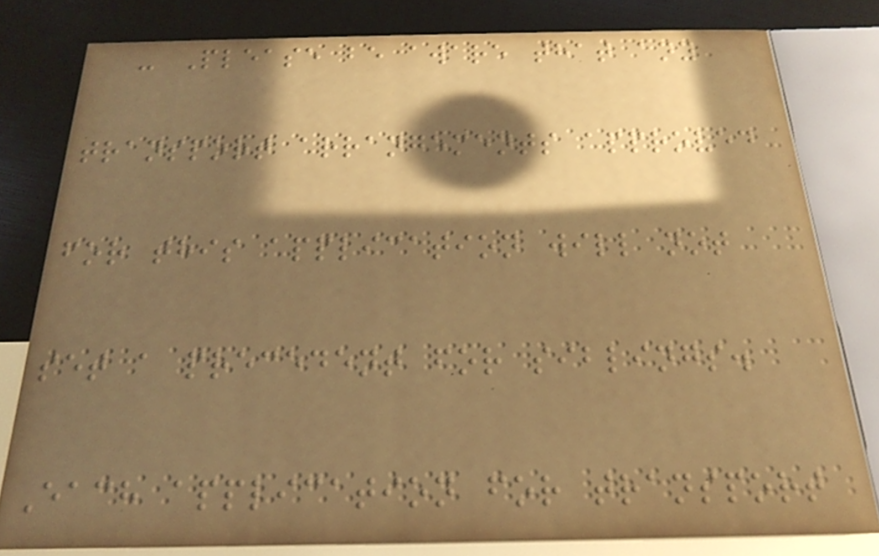- Please be aware that any
transport arrangements approved
for this application will not
set a precedent for siblings.
Each application for transport
